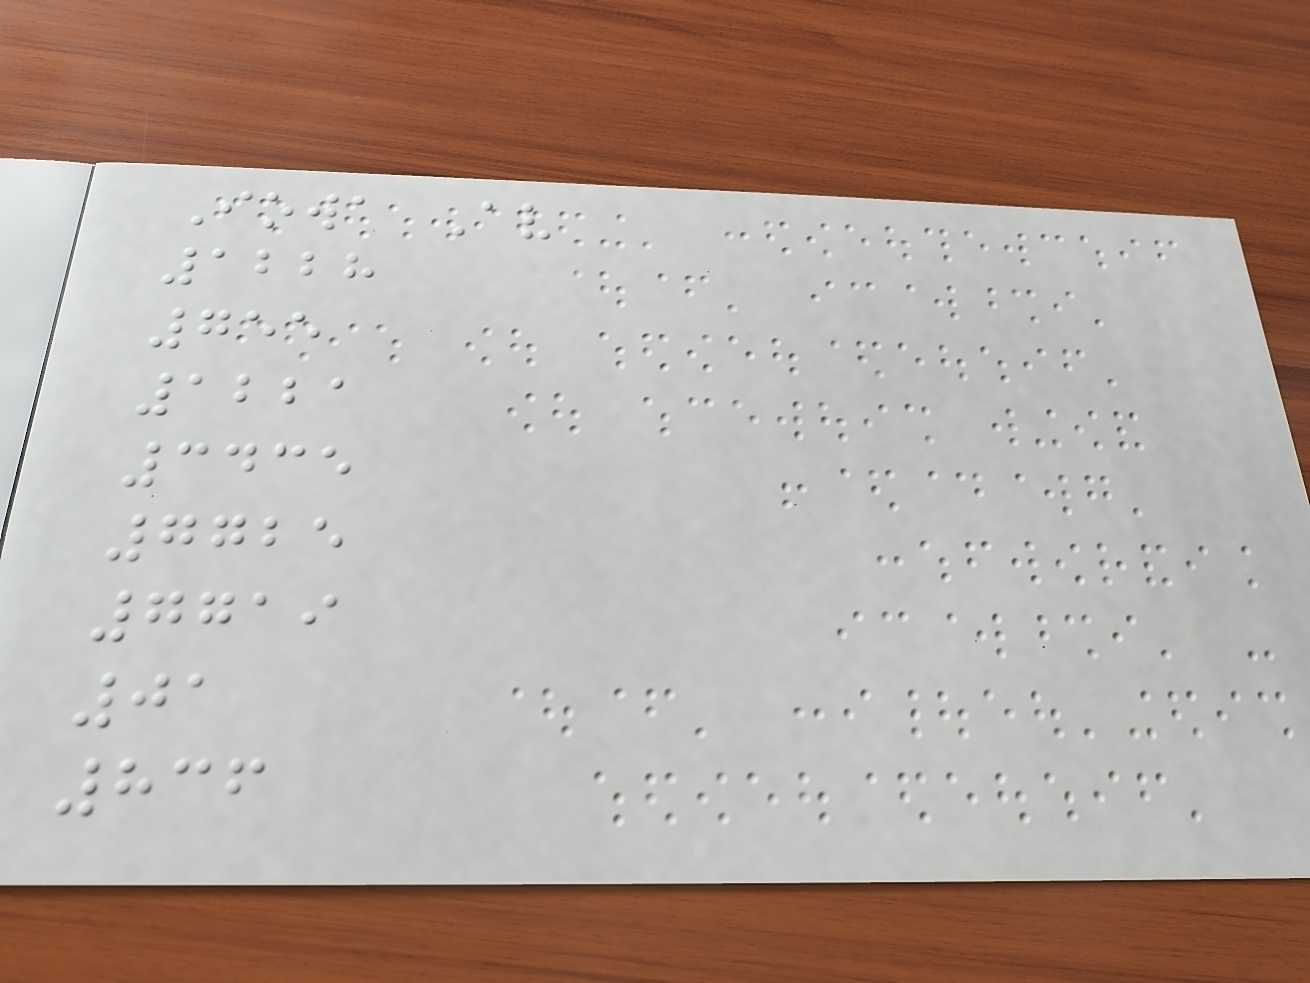Iowa Av
1228
755
1221
3435
7725
7719
01
836
